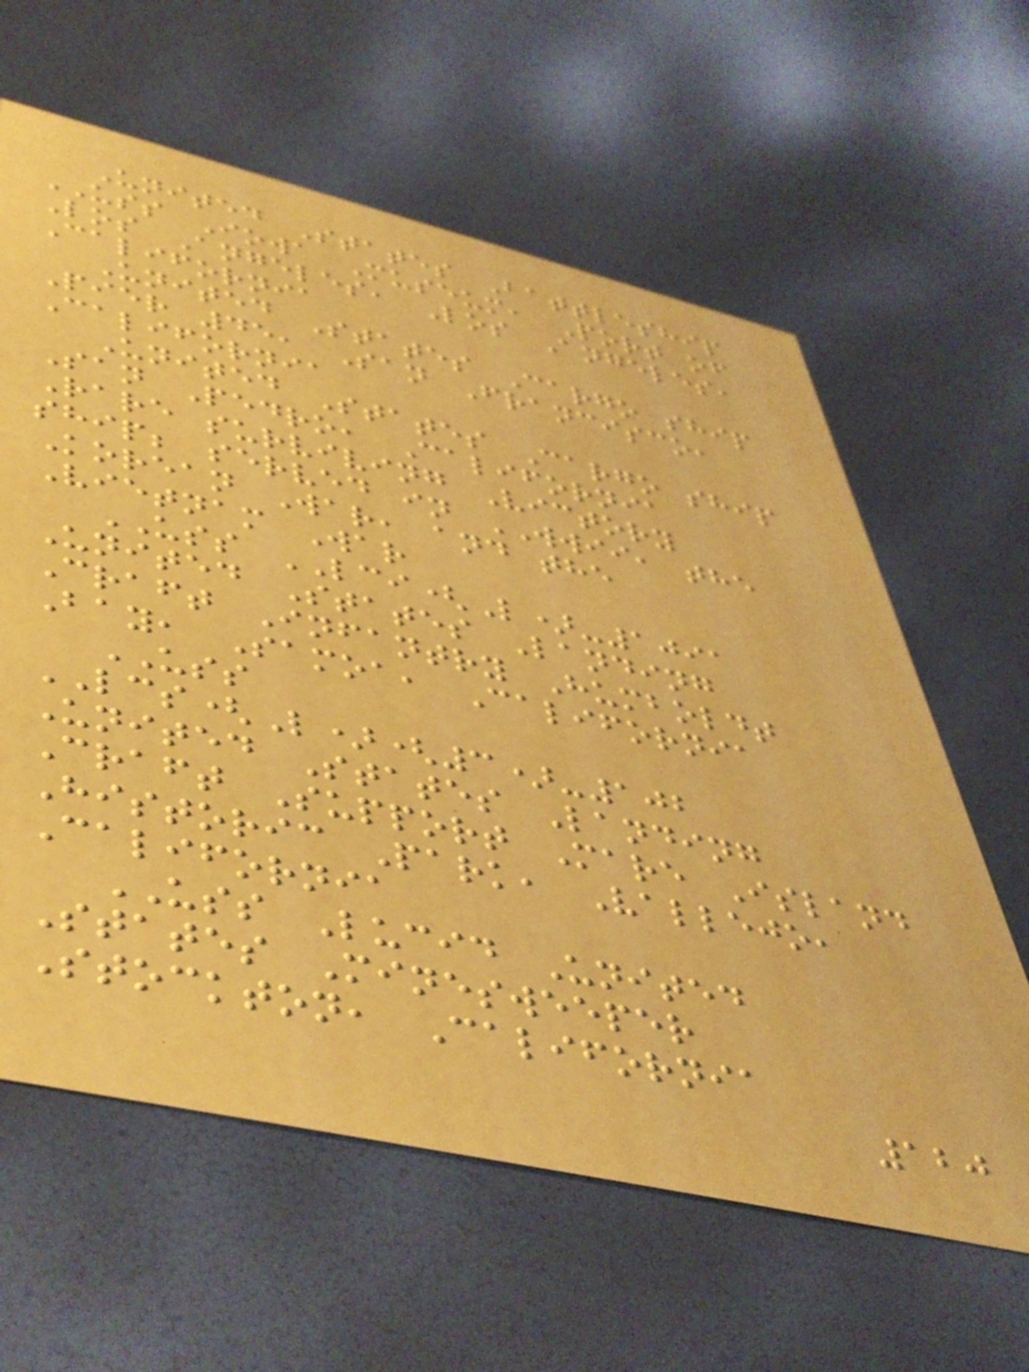United States Battleship
USS Iowa Museum, Port of
Los Angeles, Los Angeles,
California
United States Cargo ship
Pier 45, San Francisco,
California
United States Cargo ship
San Pedro, California
Rare surviving Victory
ship; served in WWII, the
Korean War, and the
Vietnam War
USS LCI(L)-1091
United States Landing
Craft Infantry Humboldt
Bay, Samoa, California
USS
LCS(L)(3)-102
United States Landing
Craft Support Mare Island
Historic Park, Vallejo,
California
USS Lucid United
States Minesweeper
Stockton, California
120
